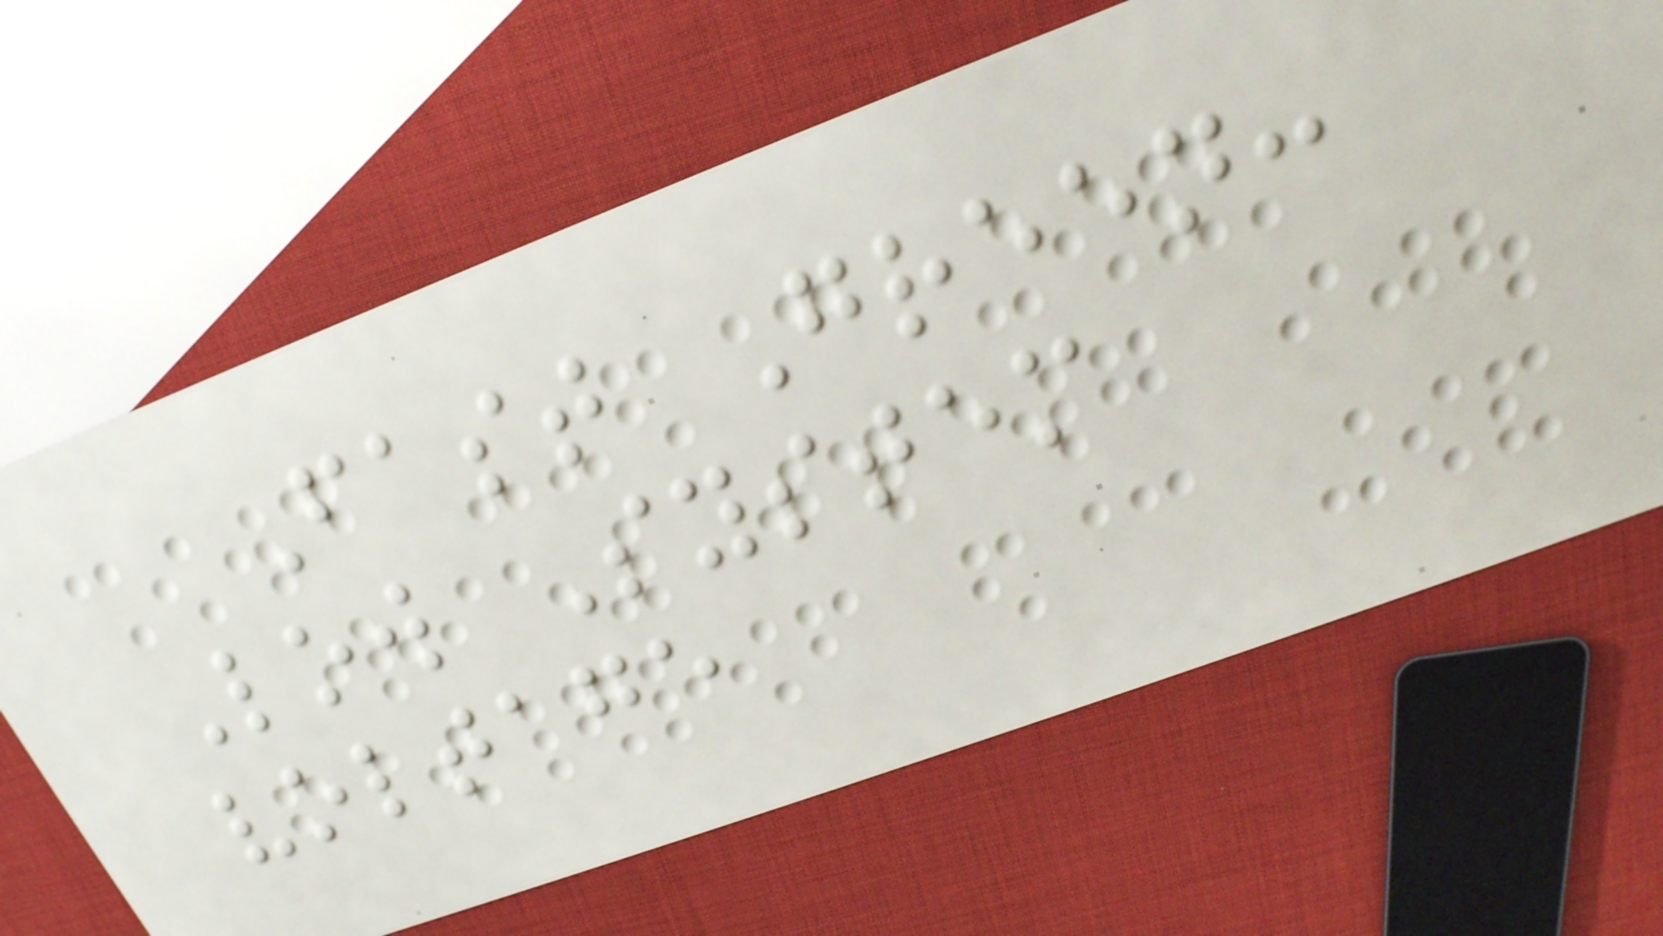Fast Green:
Low System
voltage
